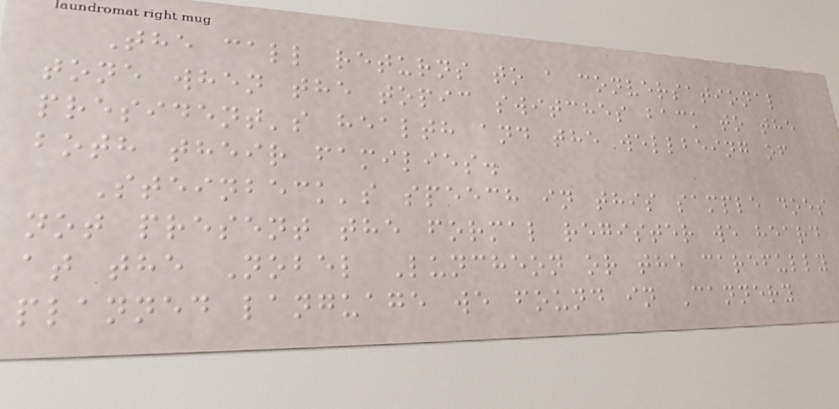The call returns to a conversational
tone when the topic switches back to the
president's health and the wellbeing of
both their families.
Steinbeck's speech in this sample does
not present the formal register we heard
at the Nobel Luncheon or the carefully
planned language we found in Cannery
